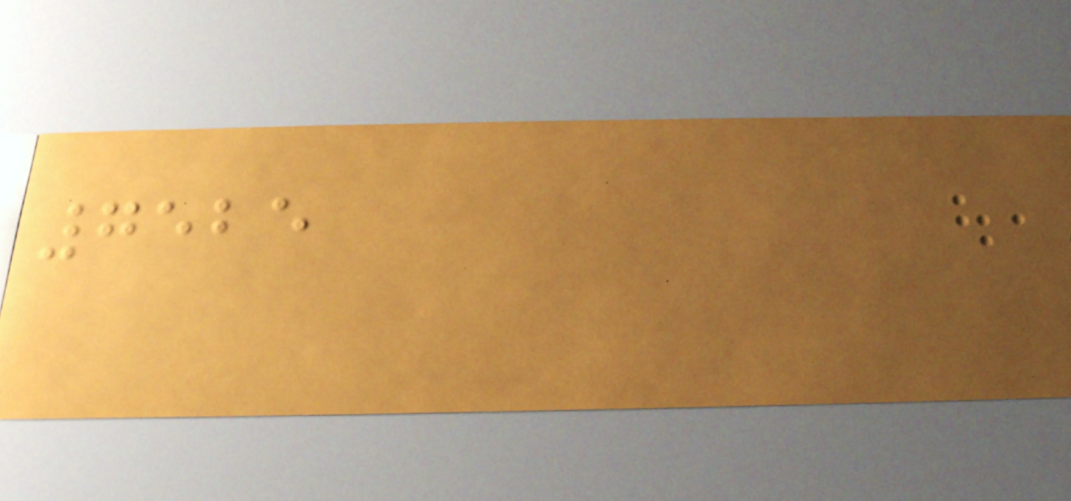7525
